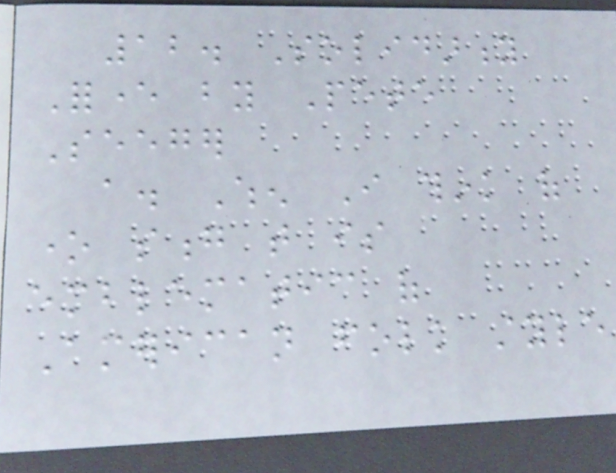12. Solidarity
Forever by Pete
Seeger
a. When I think of
one song that is
emblematic of
American folk style
